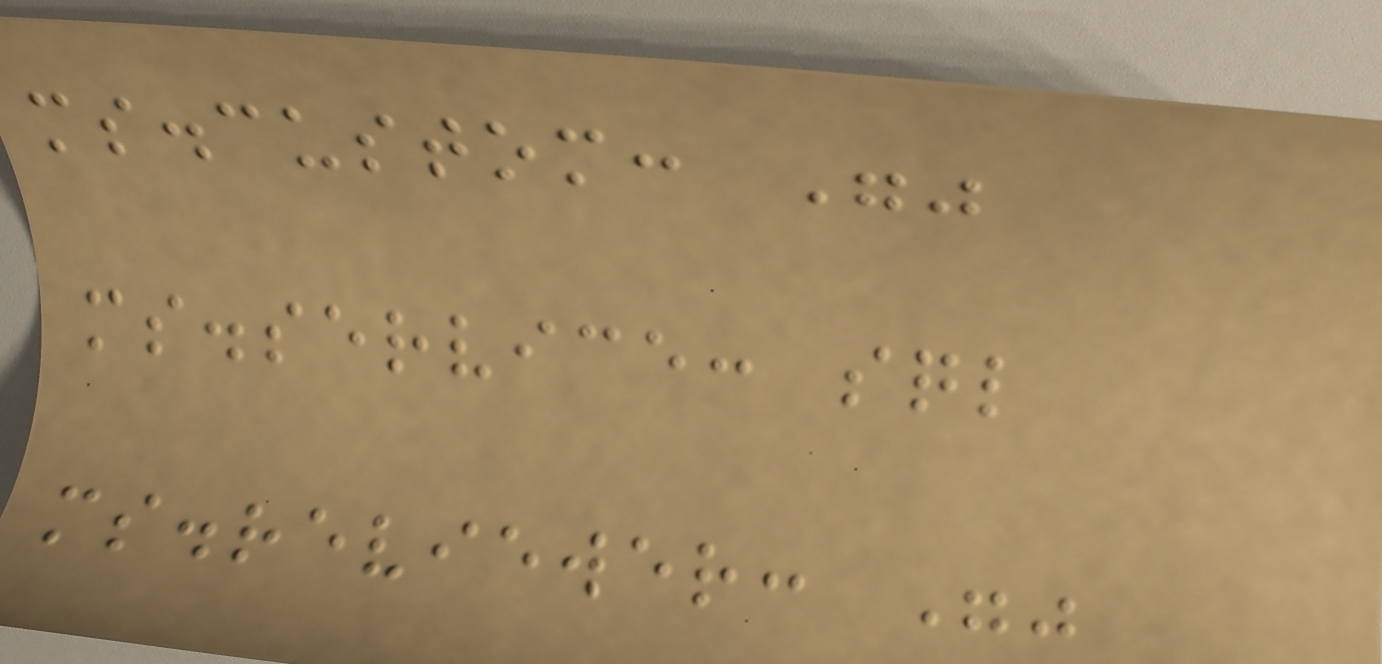ms.custom: ""
ms.service: sql
ms.reviewer: ""
